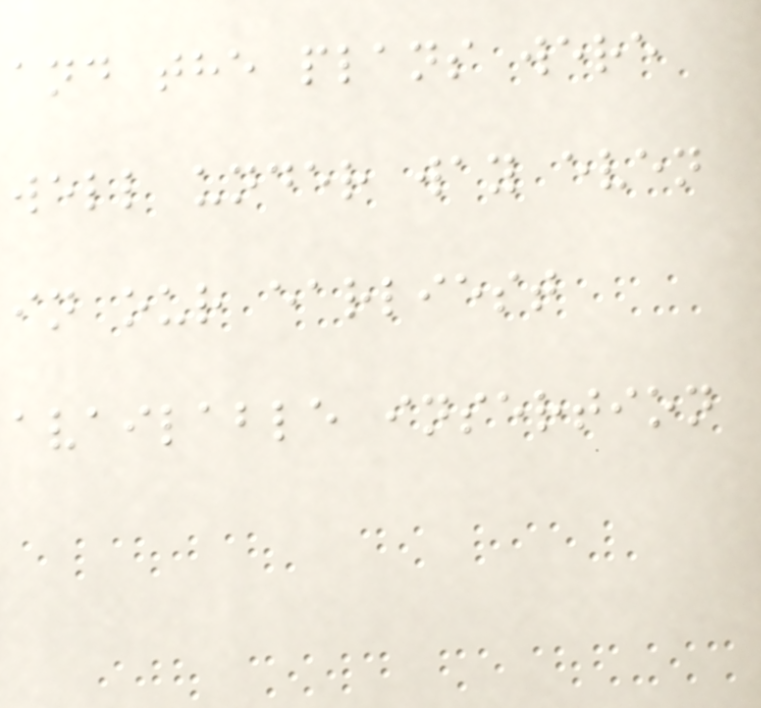and the plans were
well under way even
in our earliest
available insertion
